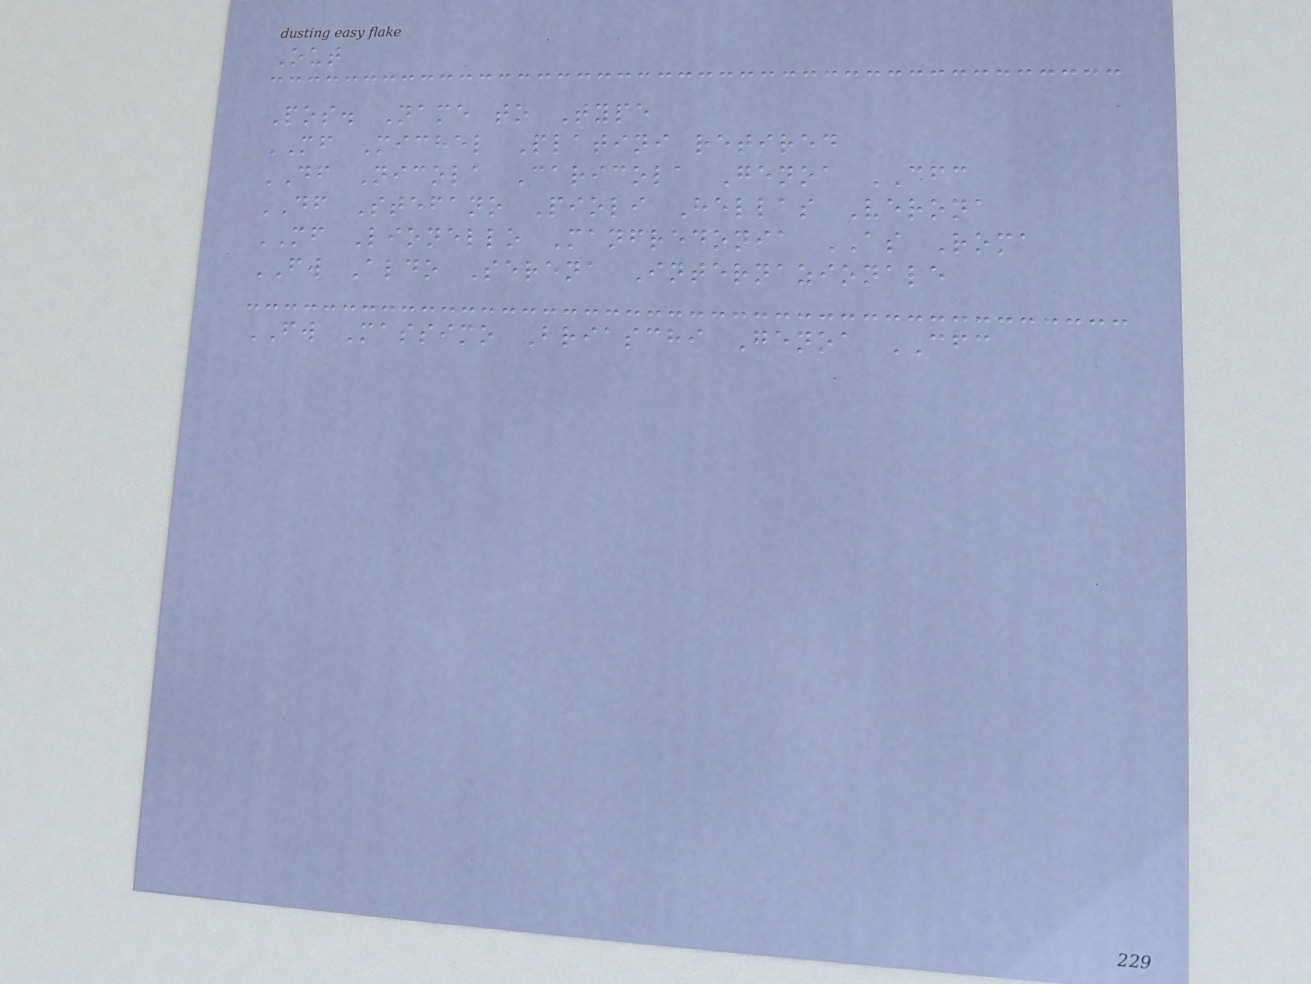Out
Pos. Name to Type
MF Michel Platini retired
DF Nicola Caricola Genoa CFC
DF Stefano Pioli Hellas Verona
MF Lionello Manfredonia AS Roma
FW Aldo Serena Internazionale
FW Massimo Briaschi Genoa CFC
